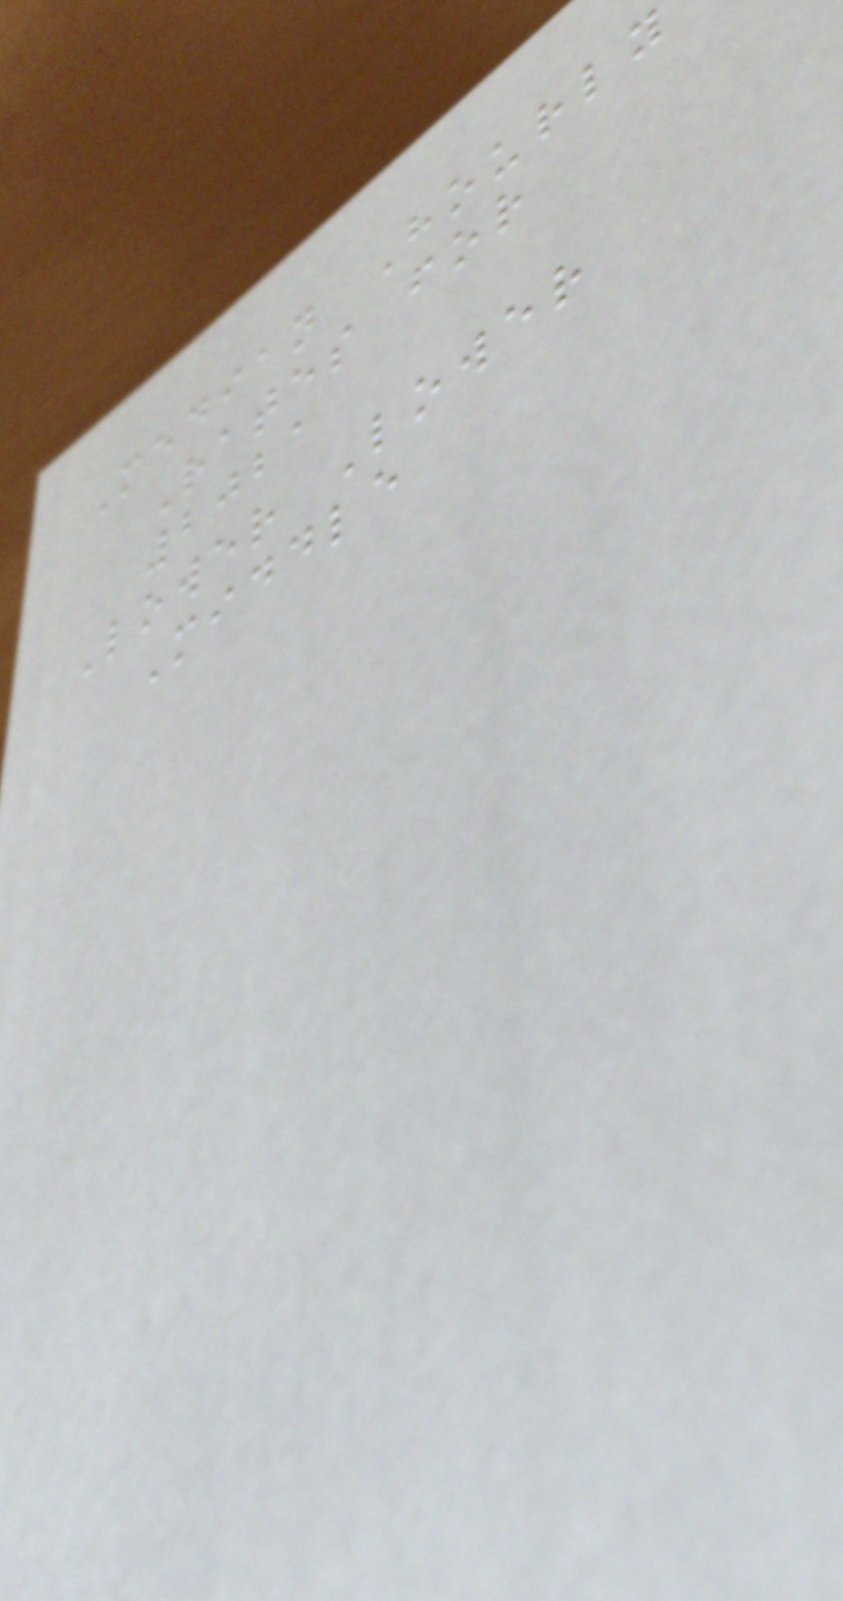Median Hourly
Rates for
2021
Lower Lower
Middle
